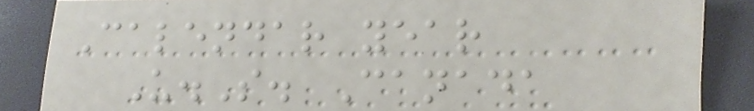Calendar year
U.S. Canada
